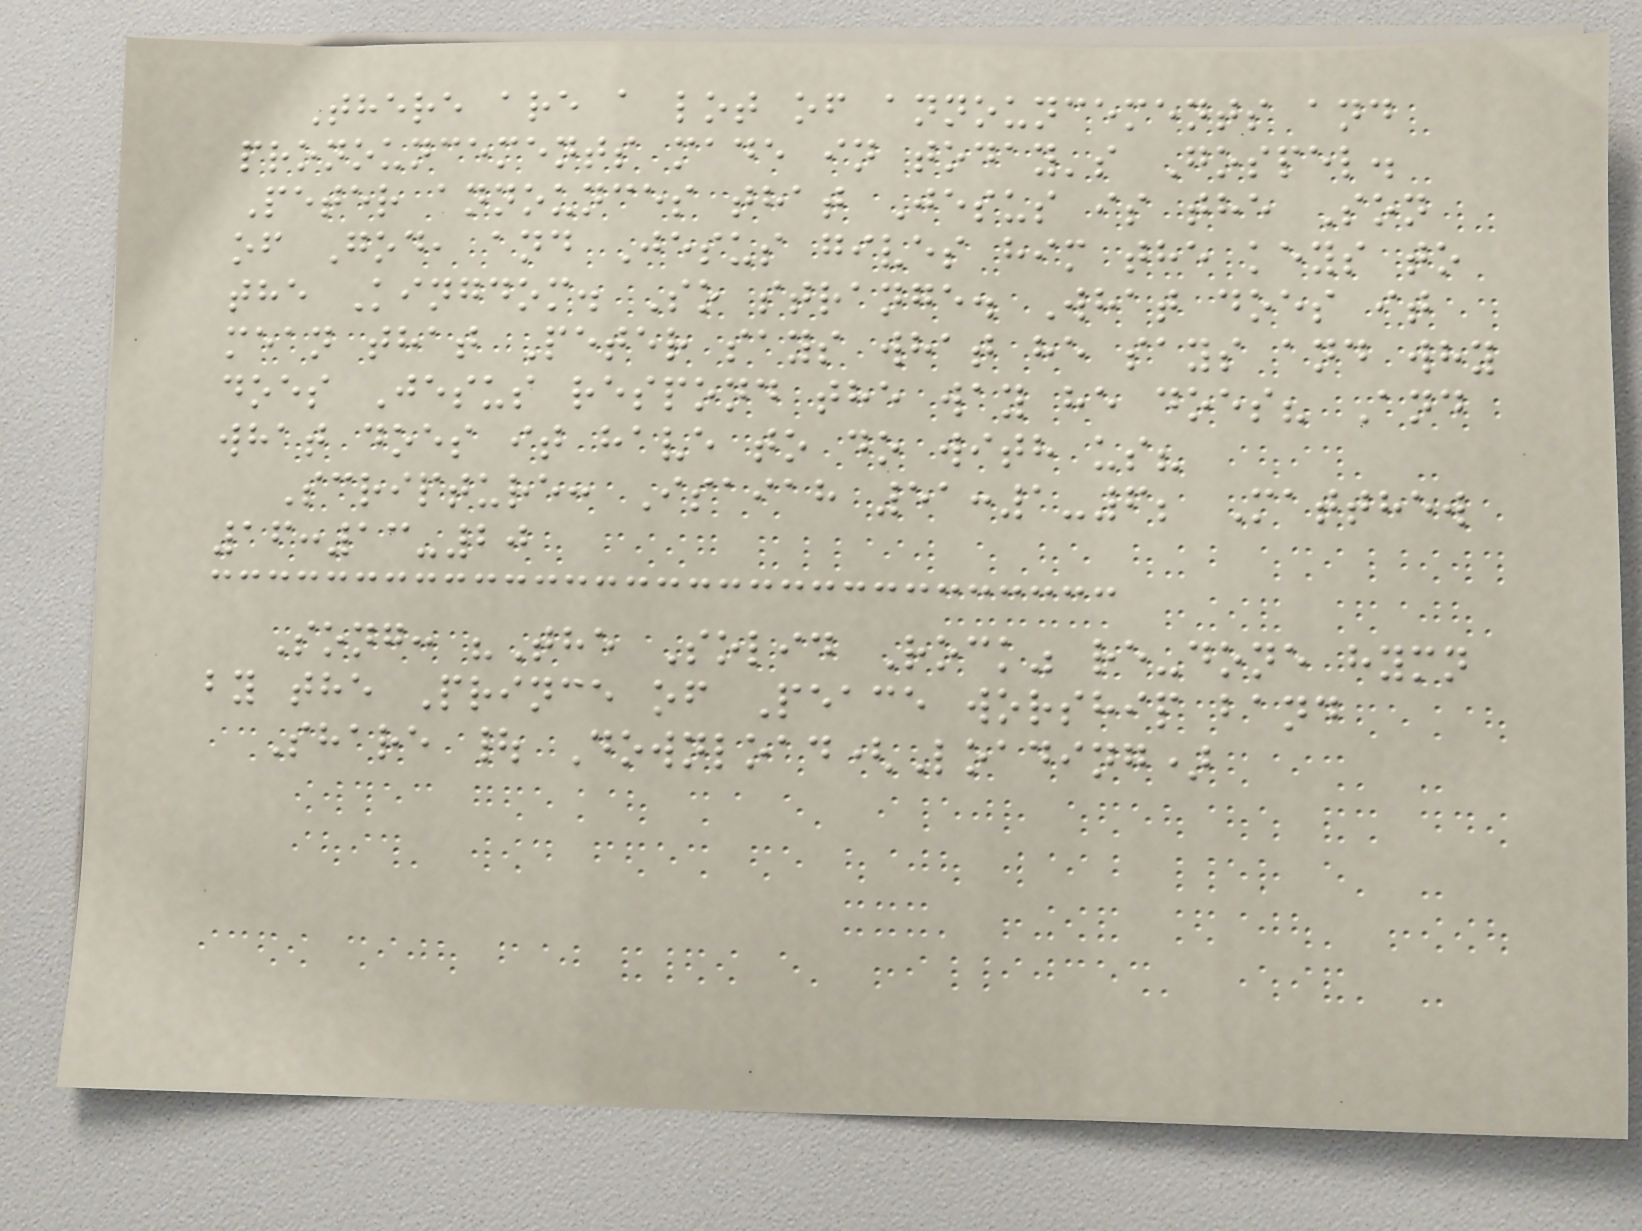There are a lot of announcements and
pronouncements made in today's Gospel.
Peter announces that Jesus is the Son
of God, and Jesus gives him the keys to
the Kingdom. So strange. What does it
mean that Peter says what he says and why
does Jesus respond the way he does? And
what does it have to do with us?
Scripture: Isaiah 51:1-6; Matthew
16:13-20
Song: "The Solid Rock" re-done hymn
by the Prince of Peace worship band
Share | Download(Loading)
